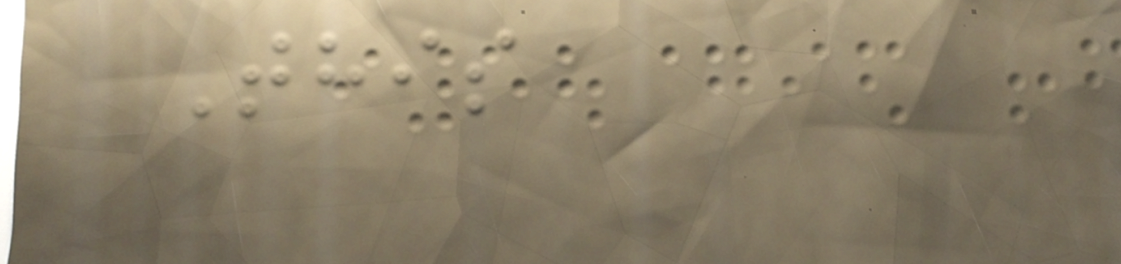This
